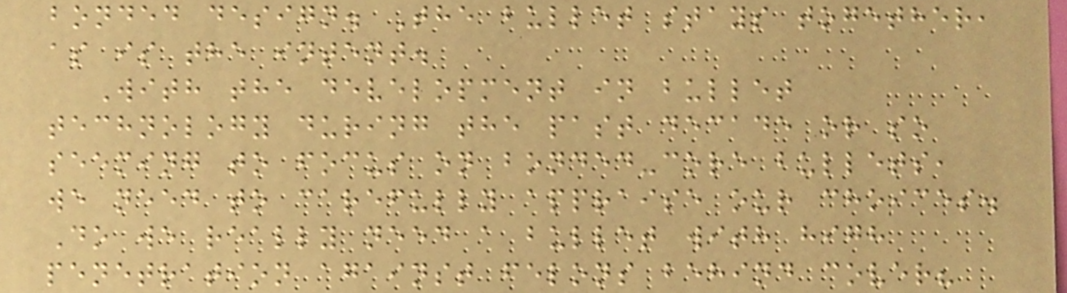bonded design. The bullet stays together,
as is the intent.
With the development in bullet
technology during the past decade or so
seeming to focus on bonded-core bullets,
we need to carefully appraise our choices.
Do we really need a bullet with high
penetration against felons behind cover?
